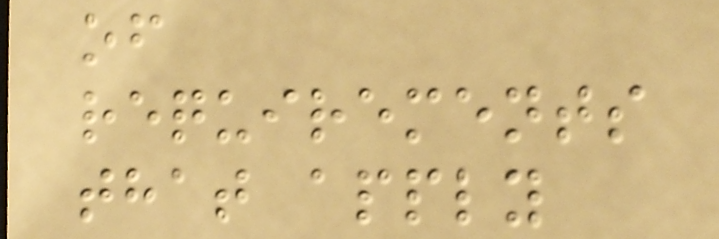of
requirements
that apply
